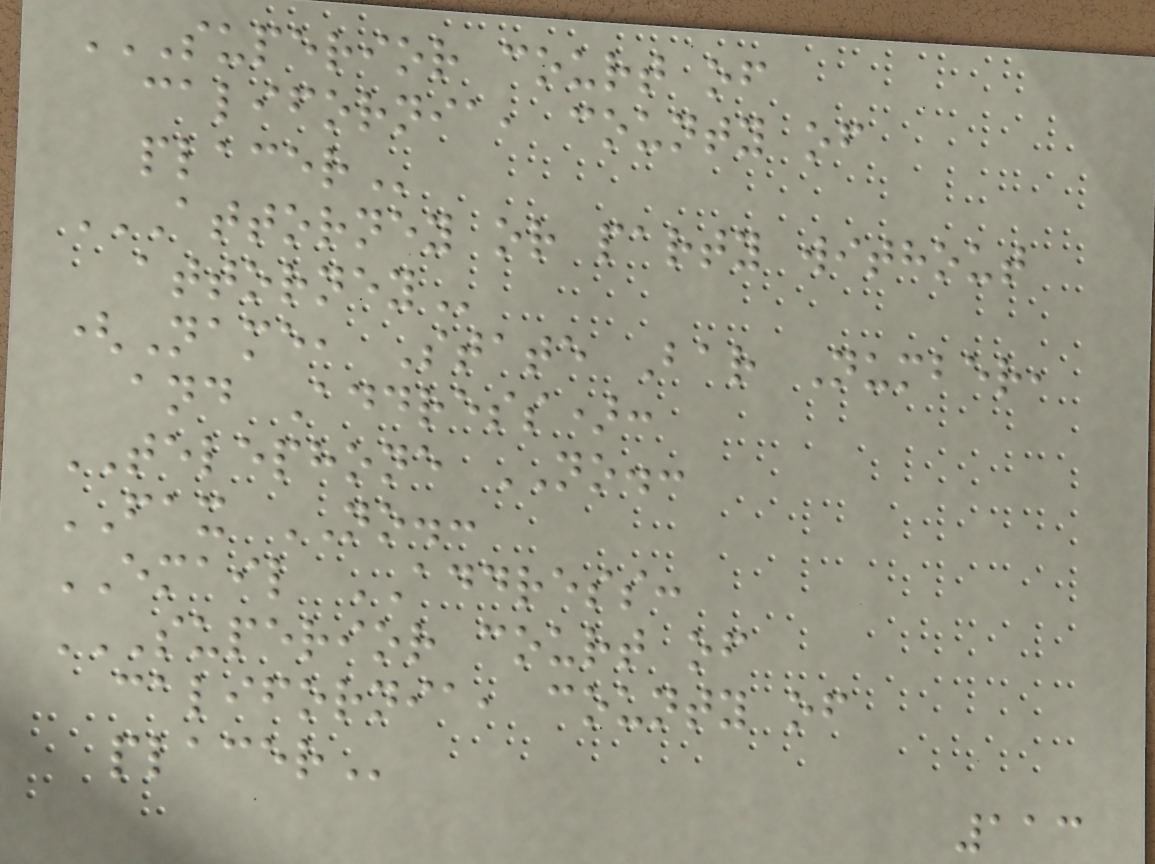SUPERIOR COURT OF
CALIFORNIA, COUNTY OF
PLACER
ATTORNEY OR PARTY WITHOUT
ATTORNEY
(Name, State Bar Number,
and Address):
TELEPHONE NO.:
FAX NO.:
EMAIL ADDRESS:
SUPERIOR COURT OF
CALIFORNIA, COUNTY OF
PLACER
113
